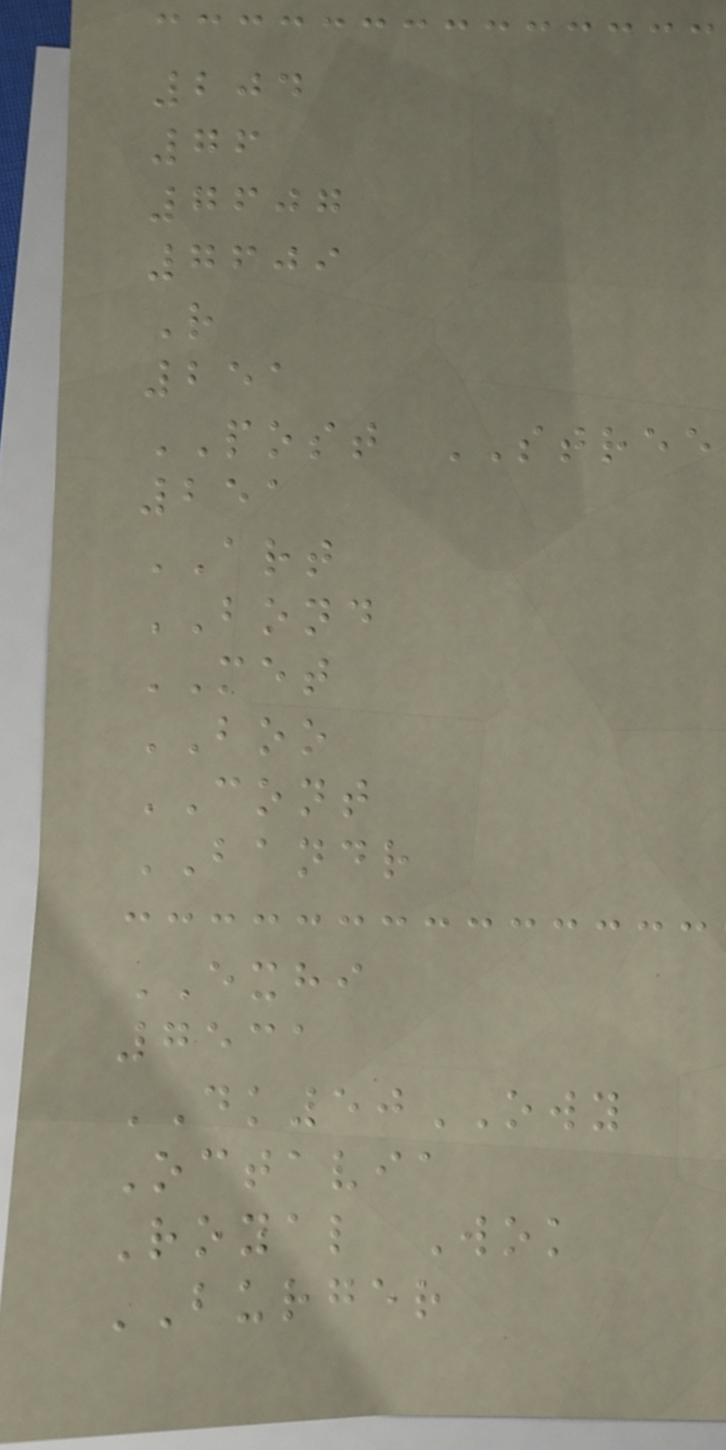204
76
7607
7609
R
251
POST STREE
251
ART
BOND
MET
BOO
CONT
BANDR
EXHI
7531
DK50OWY
Octavia
Royal Wok
BURGER
